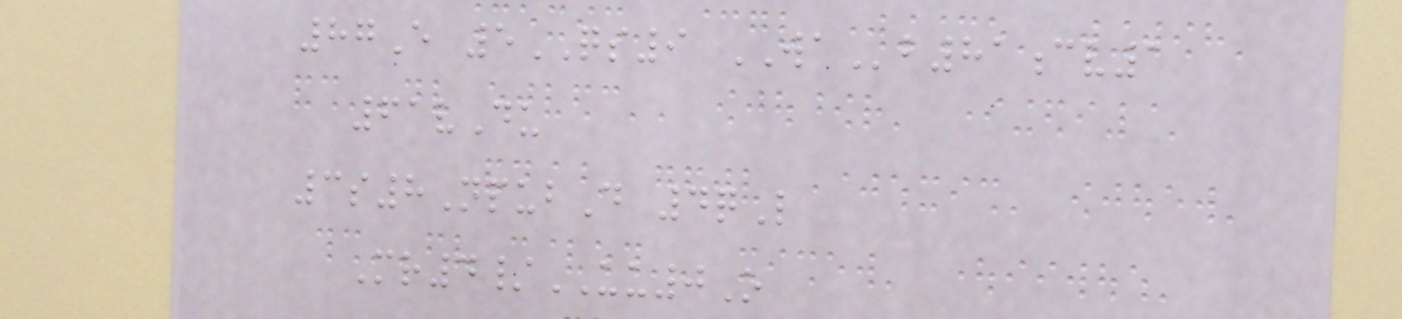87E 5QS9 WAb81cv1
61vDu
3s8NpubD 4qL
Mr4/UU0O
